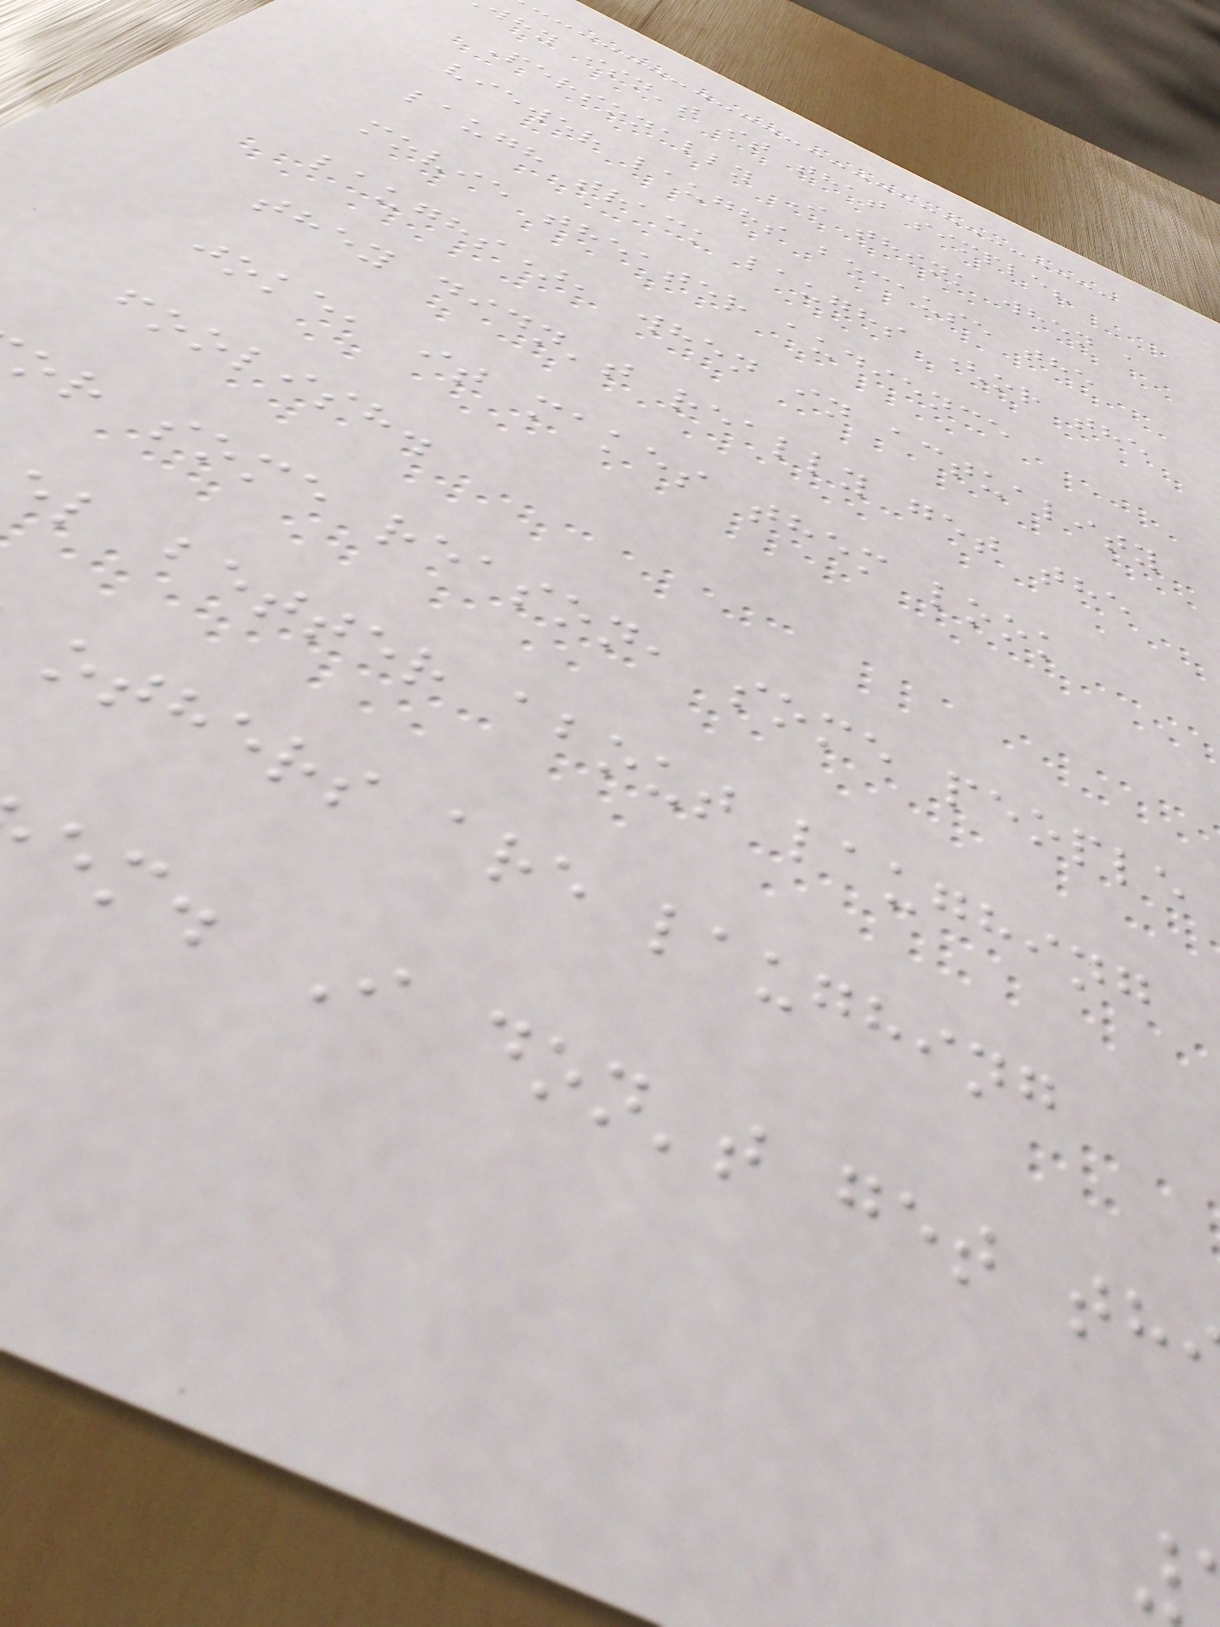why isn't it that simple?
Personally I think when a
viewer laughs because the
laugh track laughs (or the
movie theater audience
laughs), when in actuality
they didn't really get the
joke, it makes them look
foolish.
or some reason, some people
l better about laughing
others are laughing
em. I don't get th
